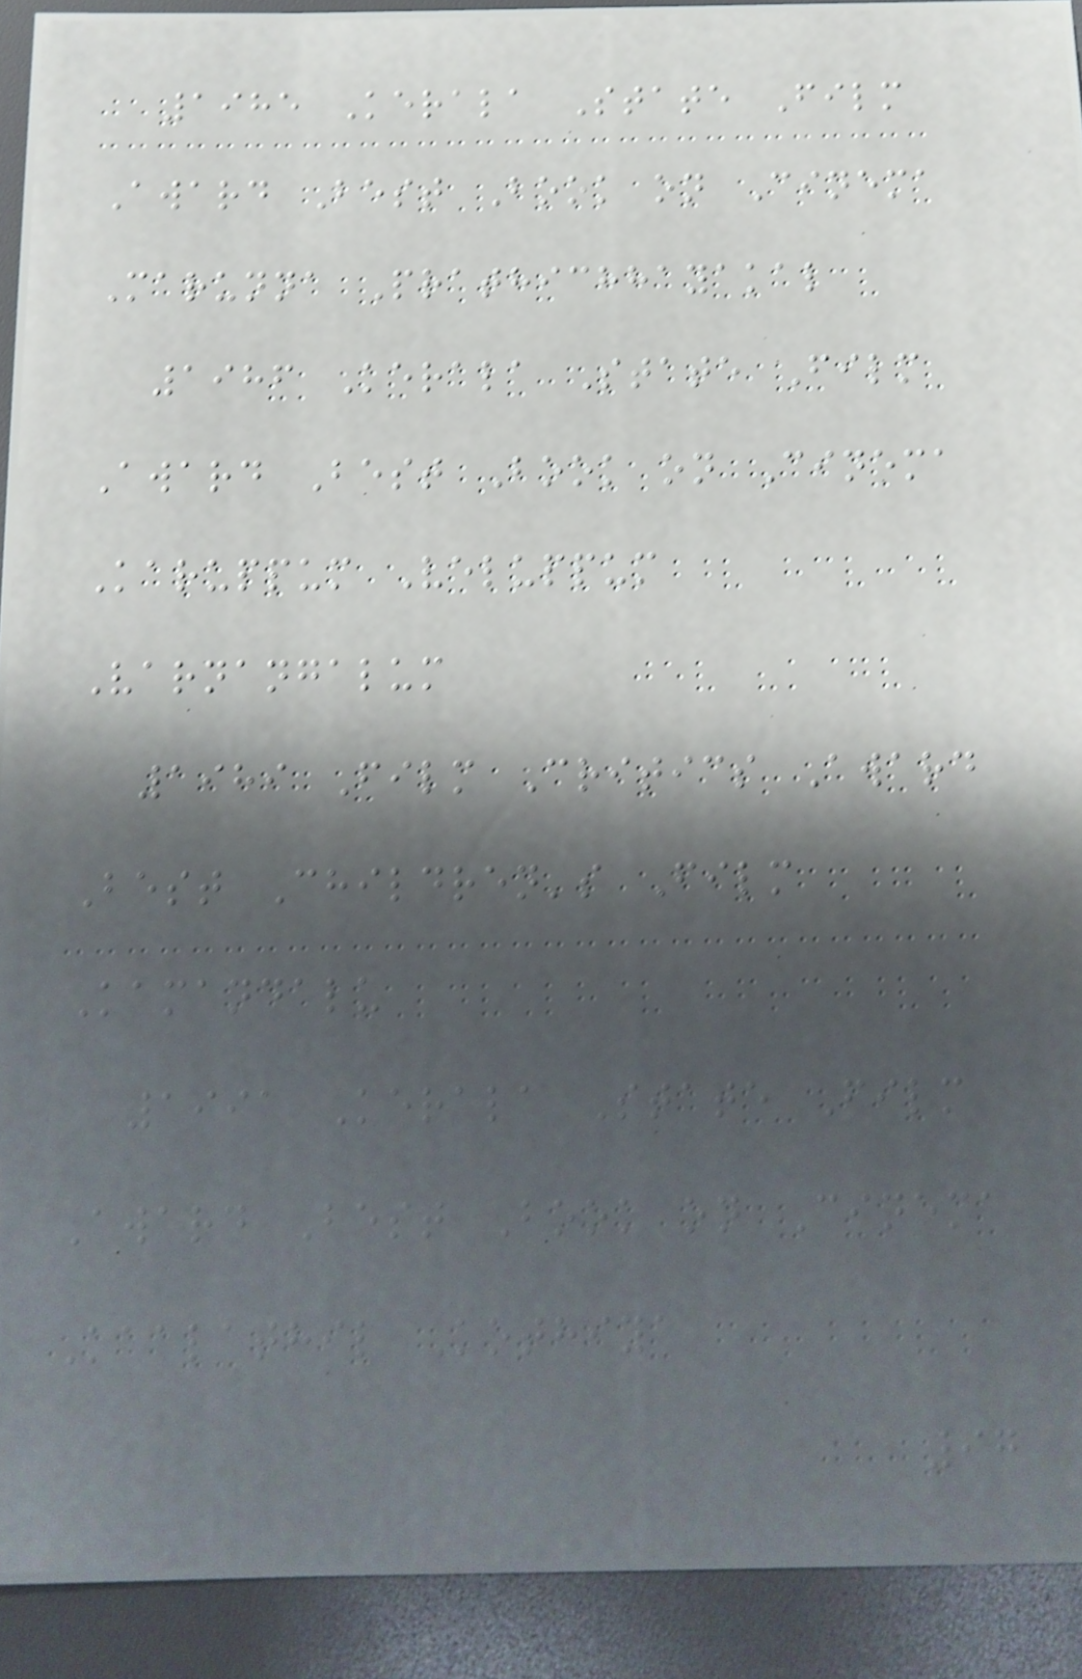1985 Kerala State Film
Award Best Book on Cinema
Marunna Prathichhayakal
1986 Kerala State Film
Award Best Book on Cinema
Karuppum Veluppum
Varnangalum
1989 Film Critics Award
Best Children's Film
Kamandalu
1991 Kerala State Film
Award Best Book on Cinema
Kaalathil Kothiya
97
